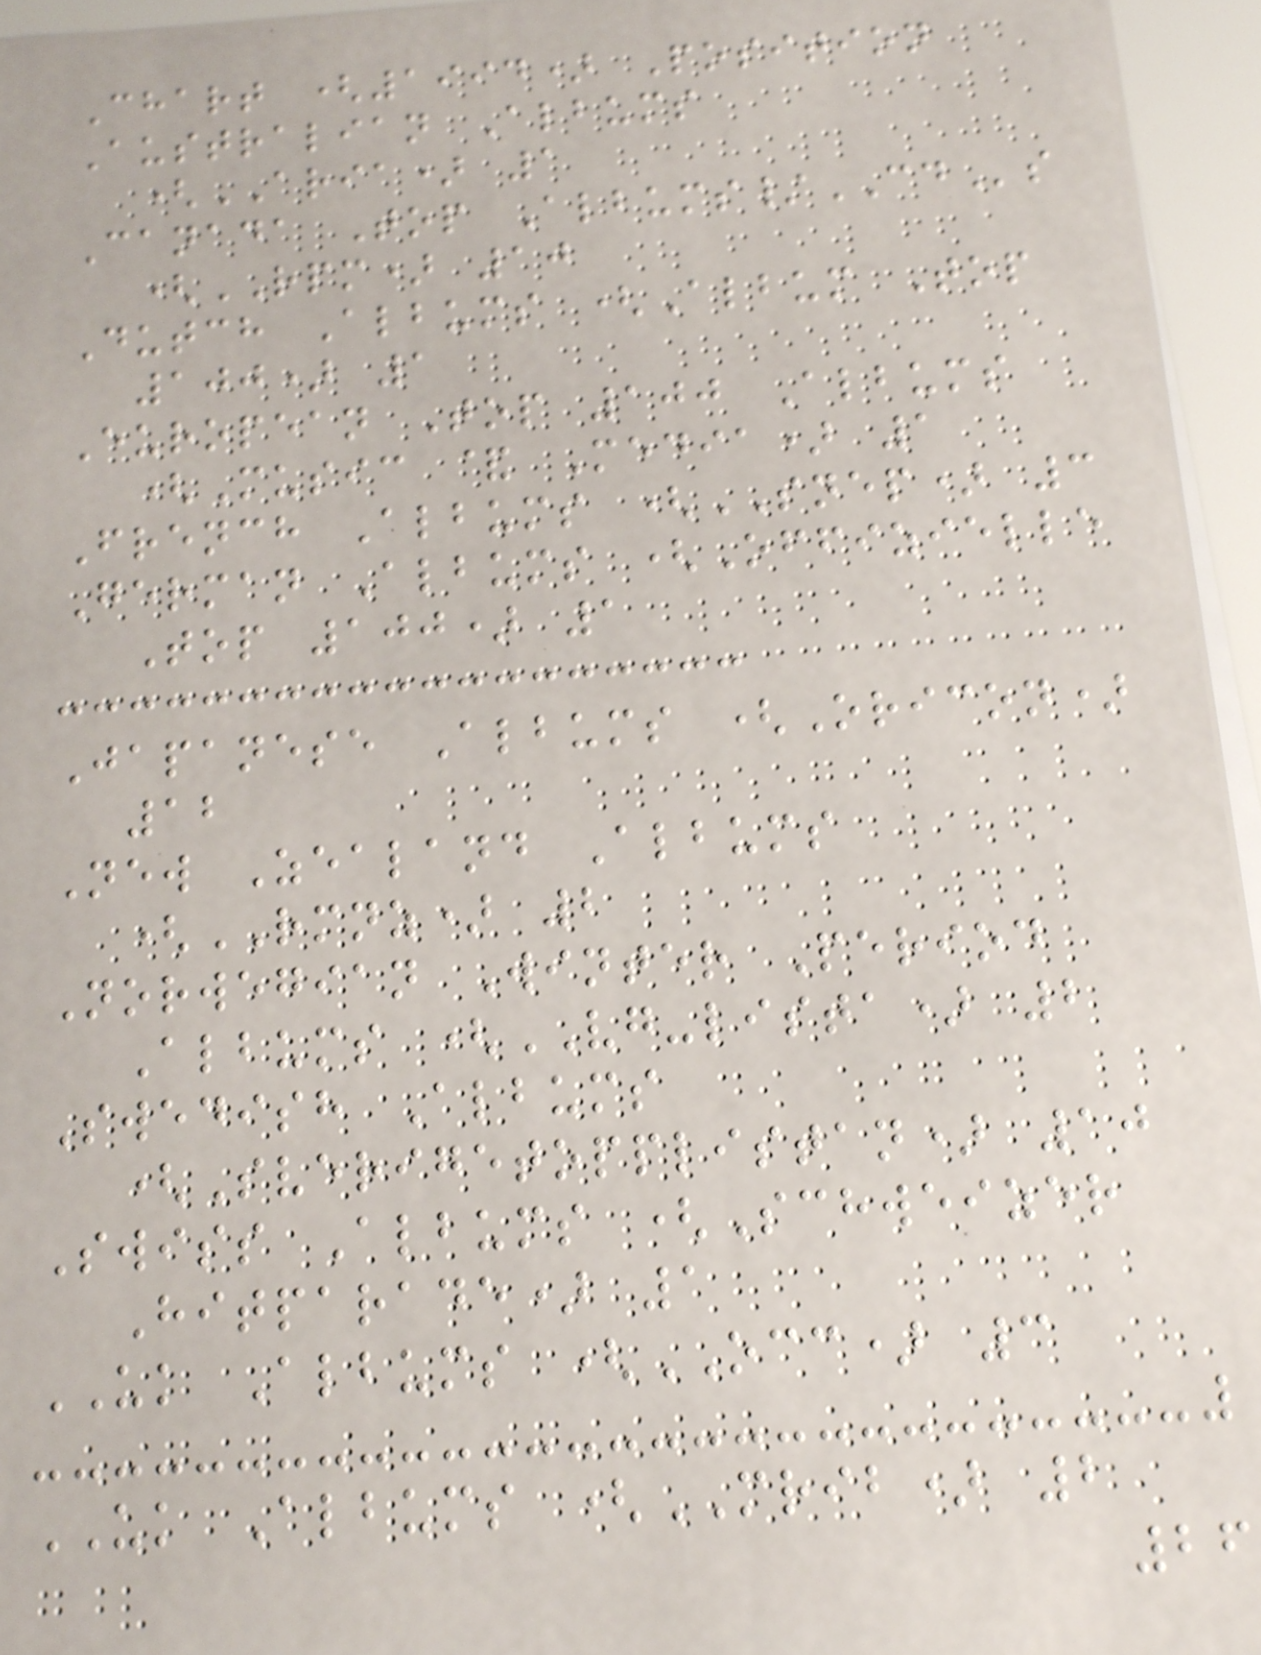Chart (1994) Position
Australian Albums
(ARIA) 1
Canada Top Albums/CDs
(RPM) 10
Dutch Albums (Album Top
100) 1
European Top 100 Albums
(Music & Media) 1
French Albums (SNEP) 3
German Albums (Offizielle
Top 100) 1
Japanese Albums (Oricon)
12
New Zealand Albums
(RMNZ) 2
Norwegian Winter Period
Albums (VG-lista) 2
Swedish Albums
(Sverigetopplistan) 10
Swiss Albums (Schweizer
Hitparade) 1
UK Albums (OCC) 3
UK Albums (MRIB) 2
26
